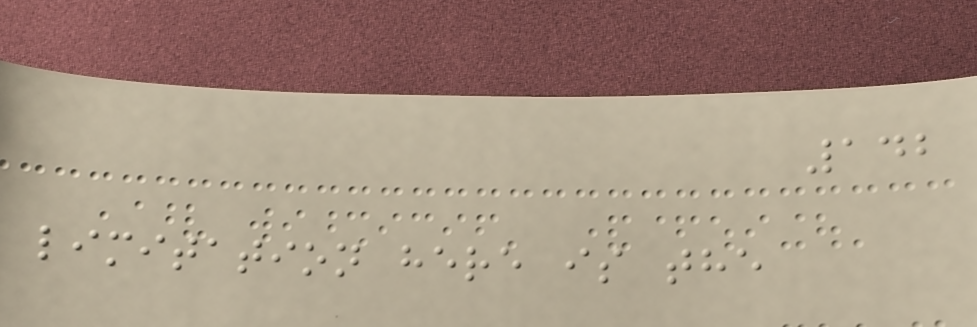142
limitation here is the
